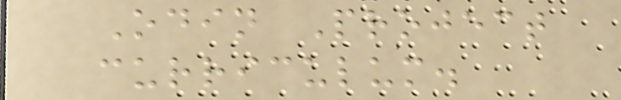Odin Project
curriculum.
